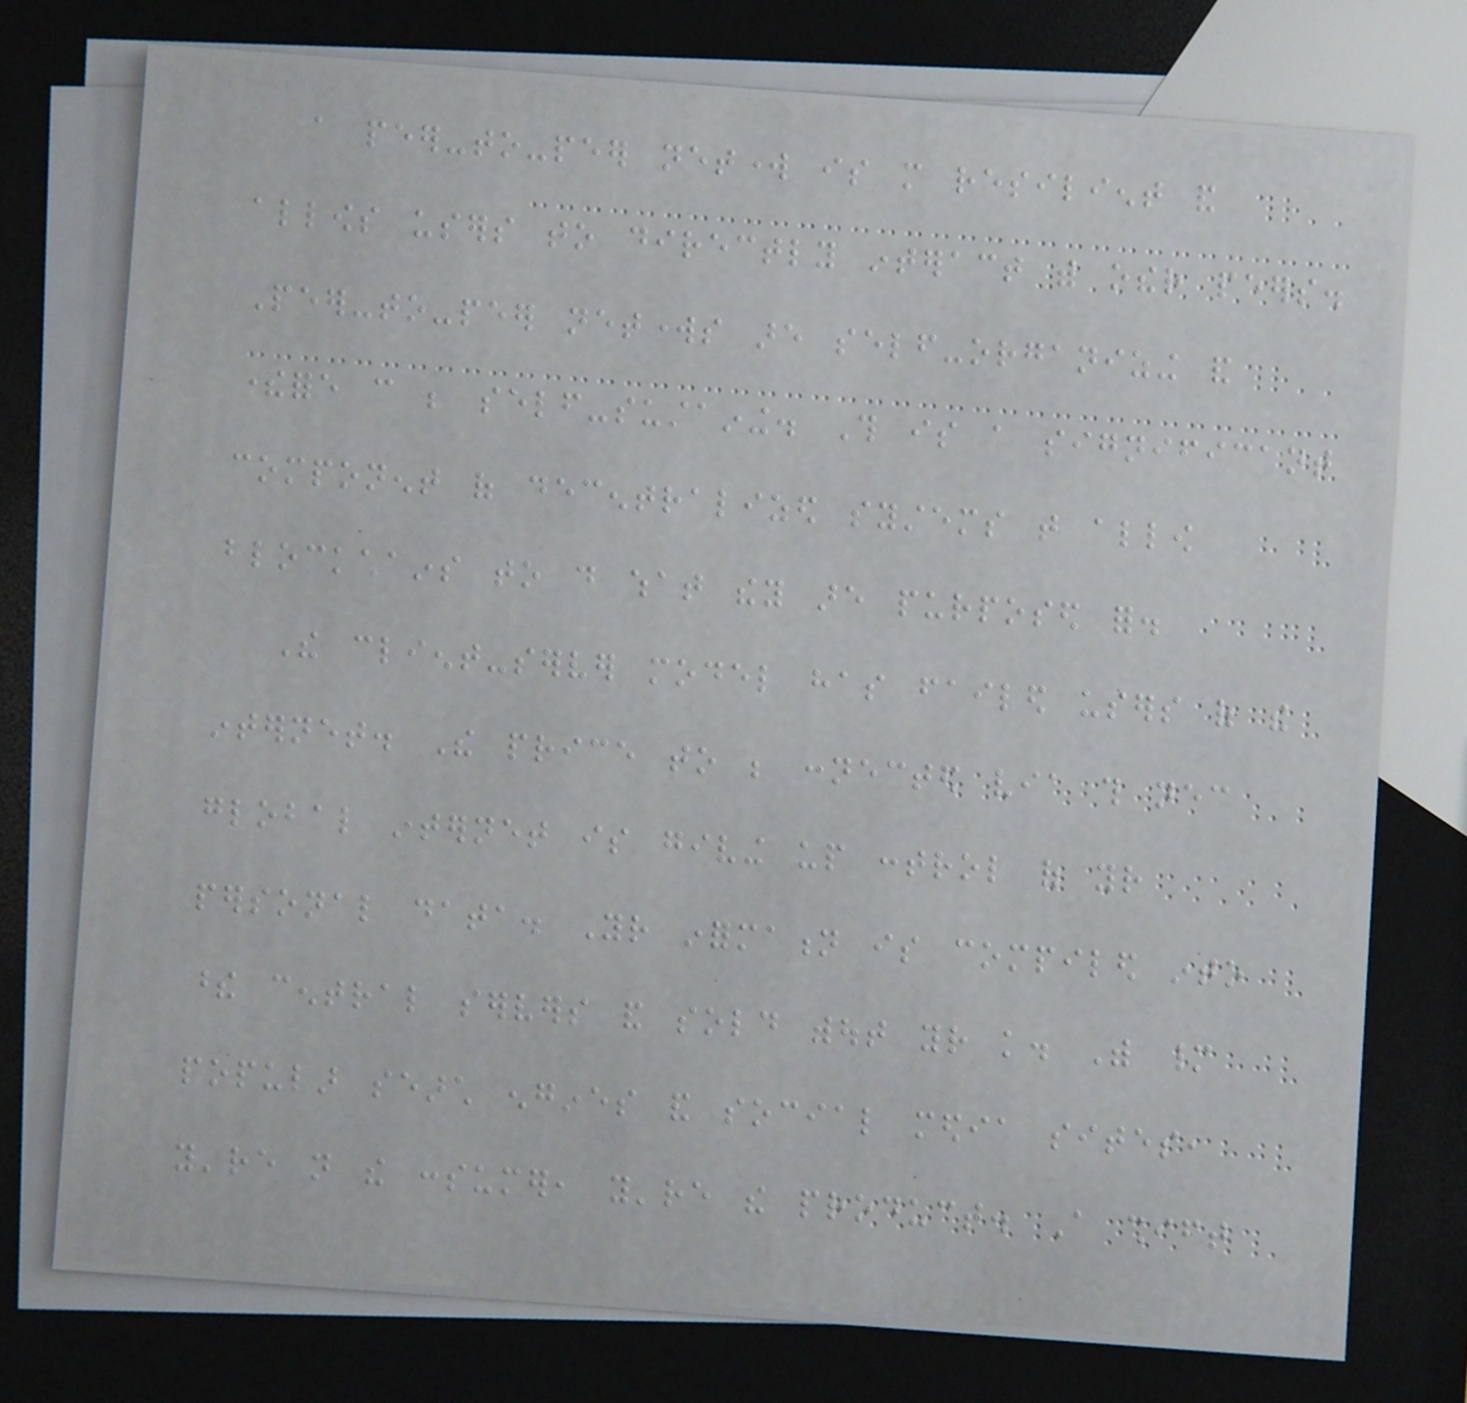a peer-to-peer network is more resilient and
allows users to directly interact with other peers.
Peer-to-peer networks are self-organizing and
therefore can be self-sustaining. This is a significant
component of decentralized systems that allow
blockchains to do what they are purposed for.
The client-server model has failed users of the
internet. The price to be connected via this necessary
global internet is giving up control of your
personal data. Your information is compiled into
these central servers and sold without your knowledge. With many
popular search engines and social media sites,
you're not the consumer, you're the product. A shift
